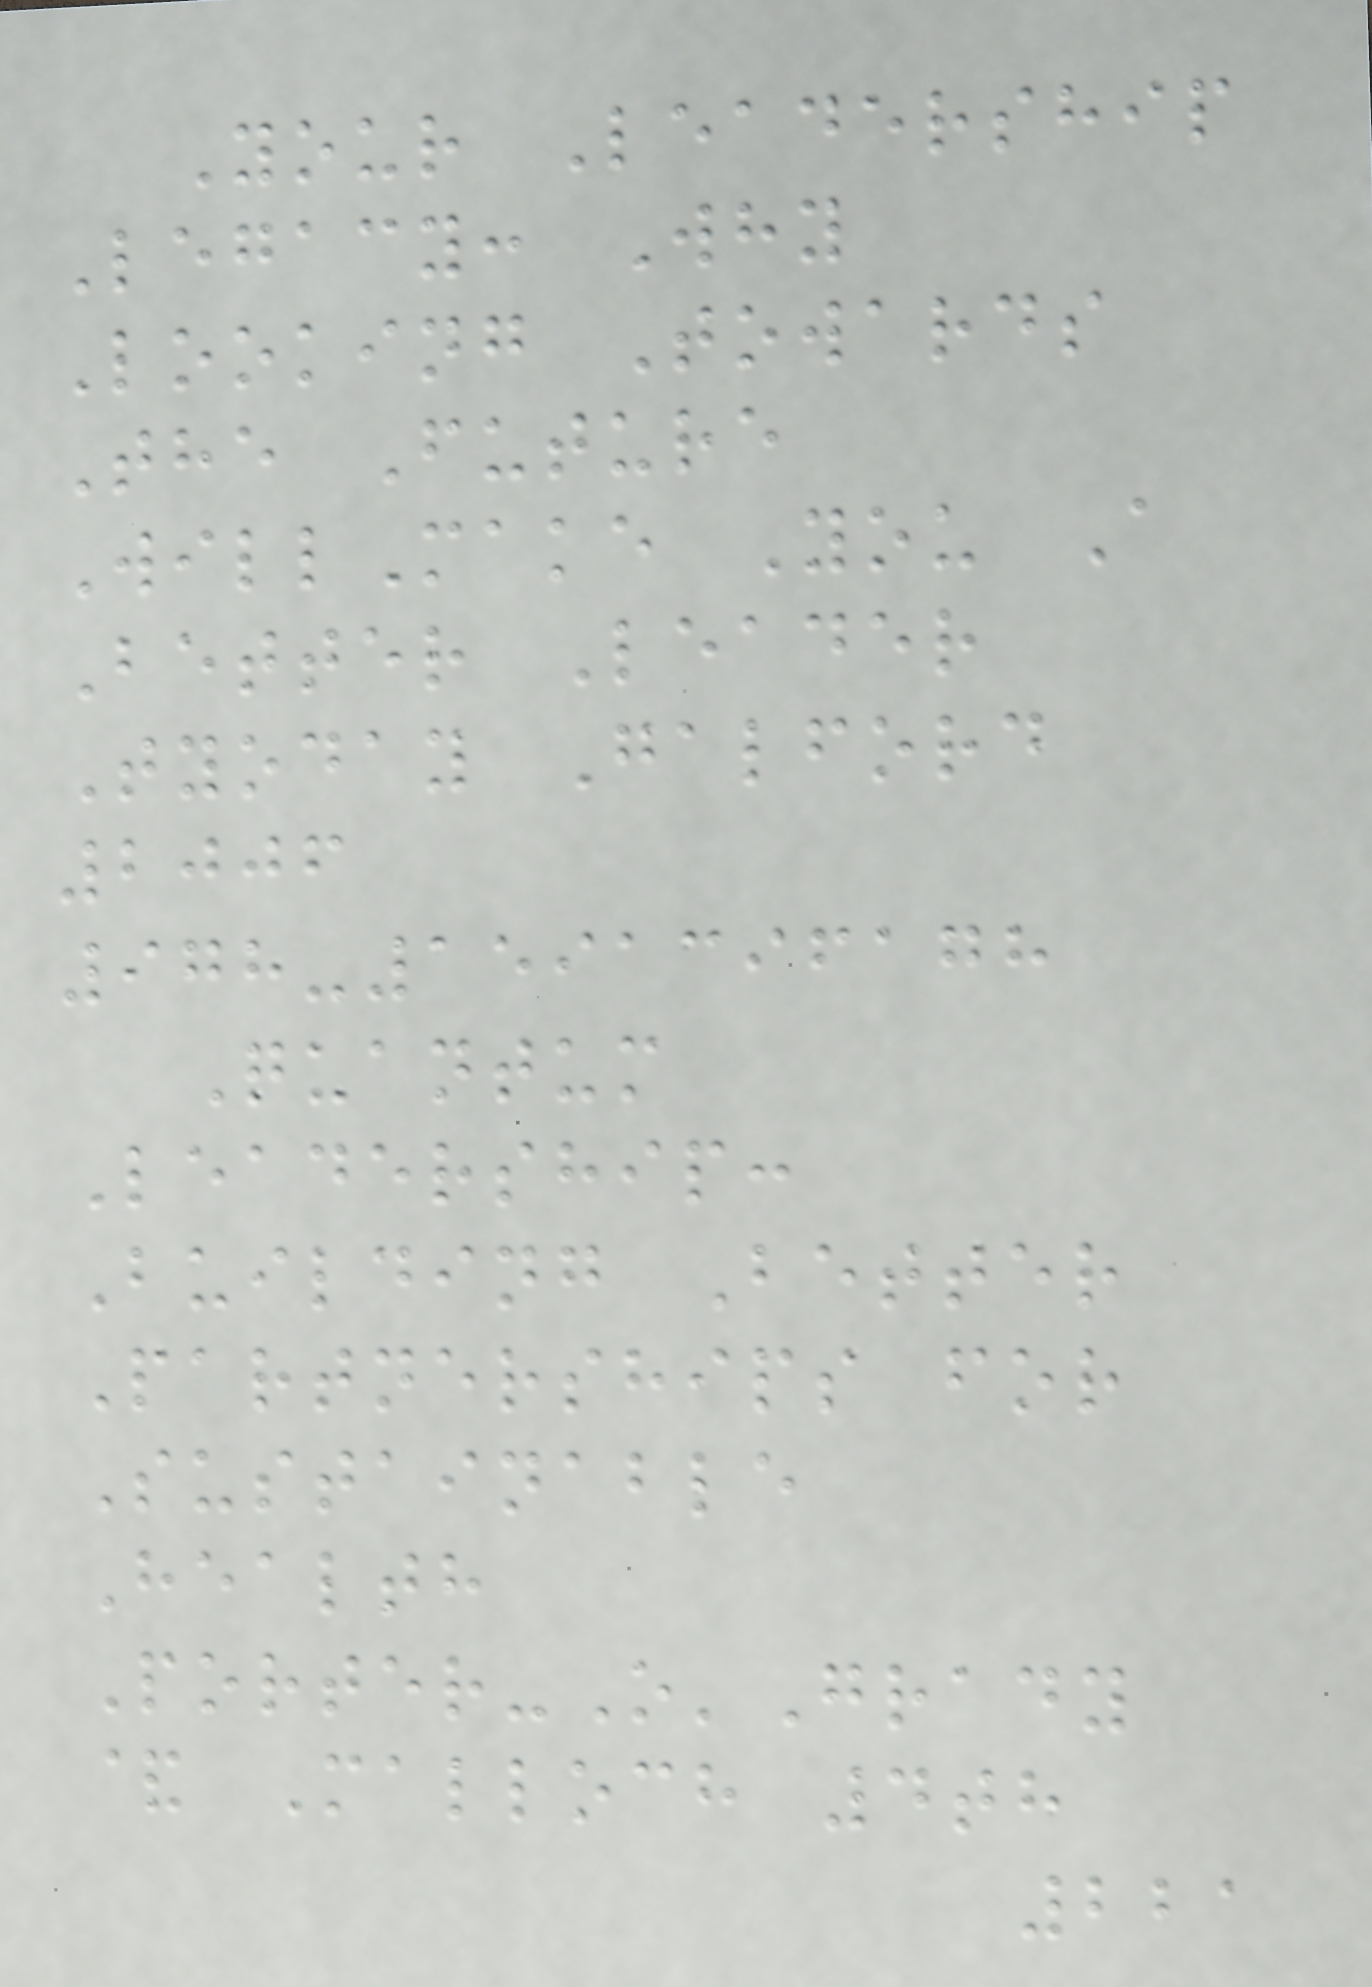Your Leadership
Legacy: Why
Looking Towards
The Future
WillMake You A
Better Leader
Tyoday Galford
2006
978-1591396178
Quantum
Leadership:
Building Better
Partnerships for
Sustainable
Health
Porter-O'Grady
& Malloch 4th
221
